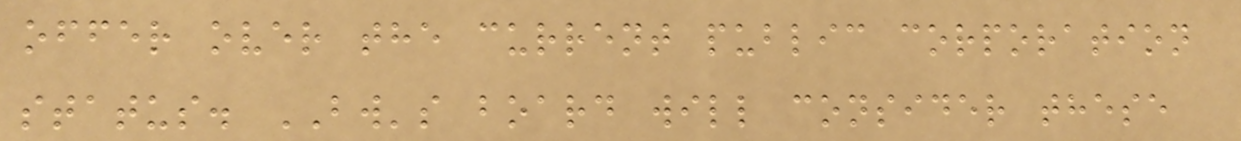offer over the current public corporation
status. BW's board will consider these
